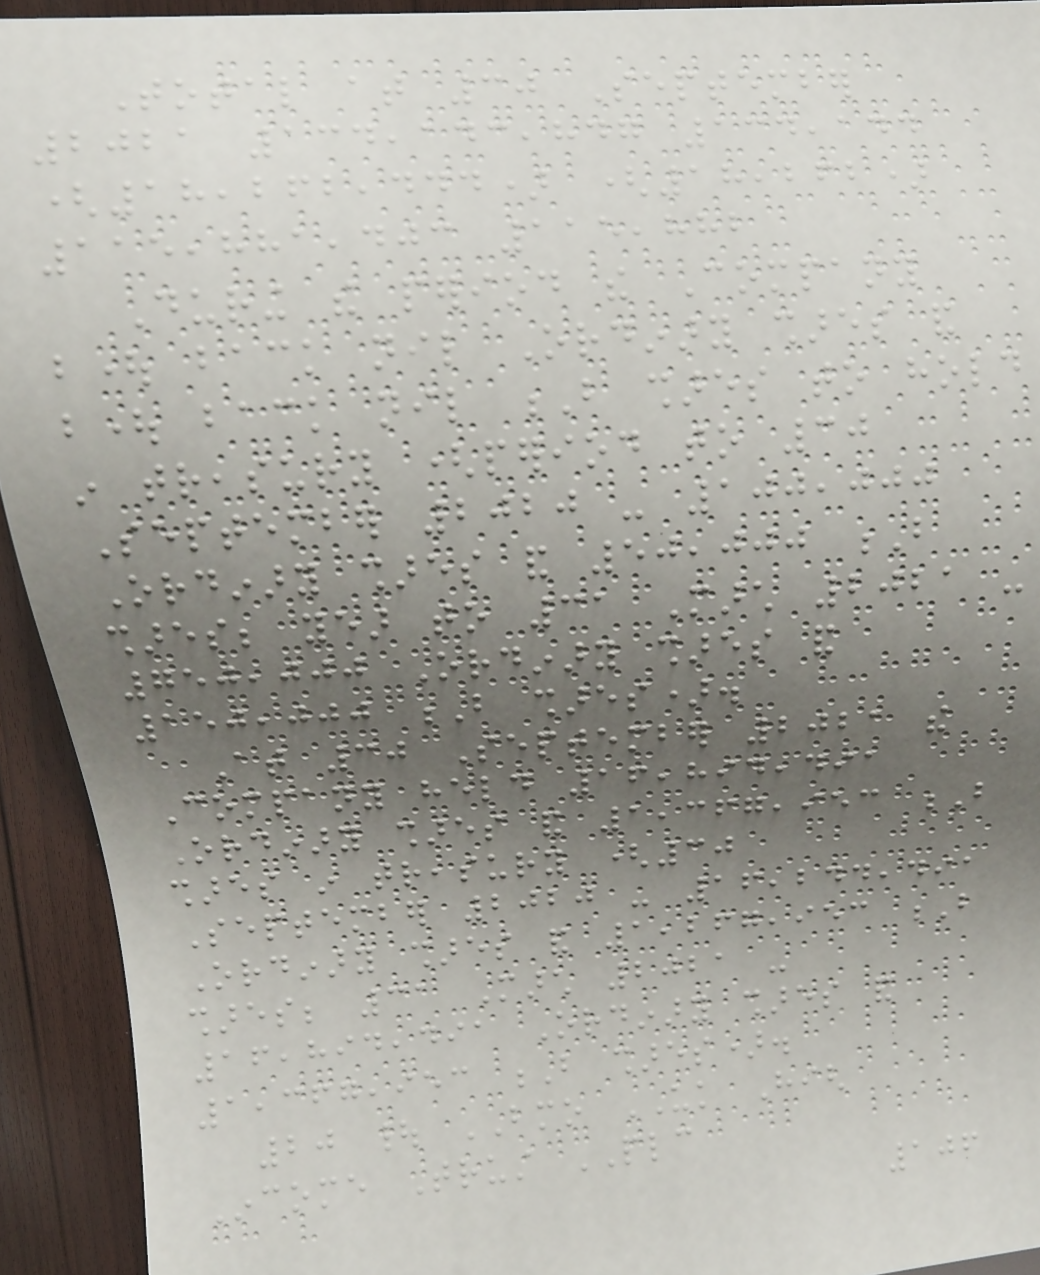Total at 30 September
2021 134,143,847 134,144
(18,262,444) (18,262)
115,881,403 115,882
During the period the Company
bought back nil Ordinary shares and
bought back nil B shares to hold
in treasury (period to 30
September 2020 - 100,000
Ordinary shares and 50,000 B
shares; year to 31 March 2021 -
750,000 Ordinary shares and
150,000 B shares).
At 30 September 2021 the
Company held 16,894,491
Ordinary shares and 1,367,953 B
shares in treasury (30
September 2020 - 16,244,491
Ordinary shares and 1,267,953 B
shares; 31 March 2021 -
16,894,491 Ordinary shares and
1,367,953 B shares).
20 | BMO UK High
Income Trust PLC
106
